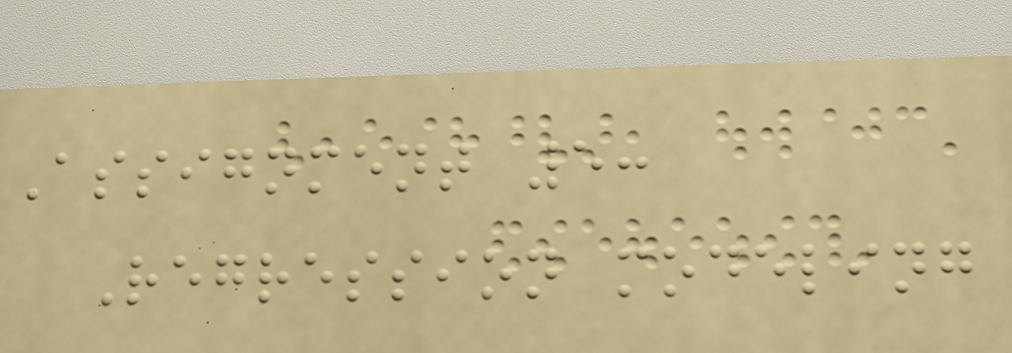Assignment 5:
Regression modeling
